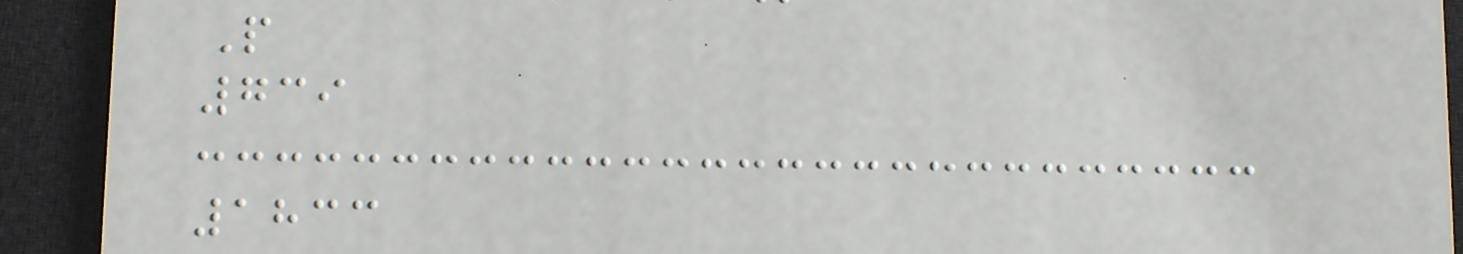P
739
1833
